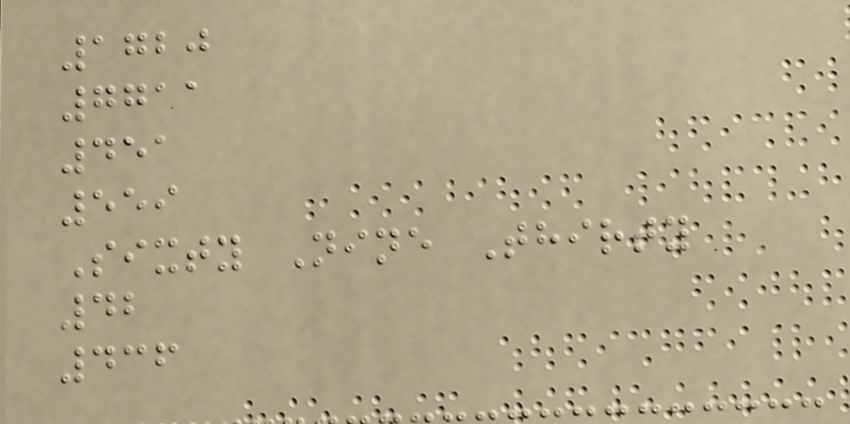1720
7711
451
559
Sixty Nine Thirty
42
436
